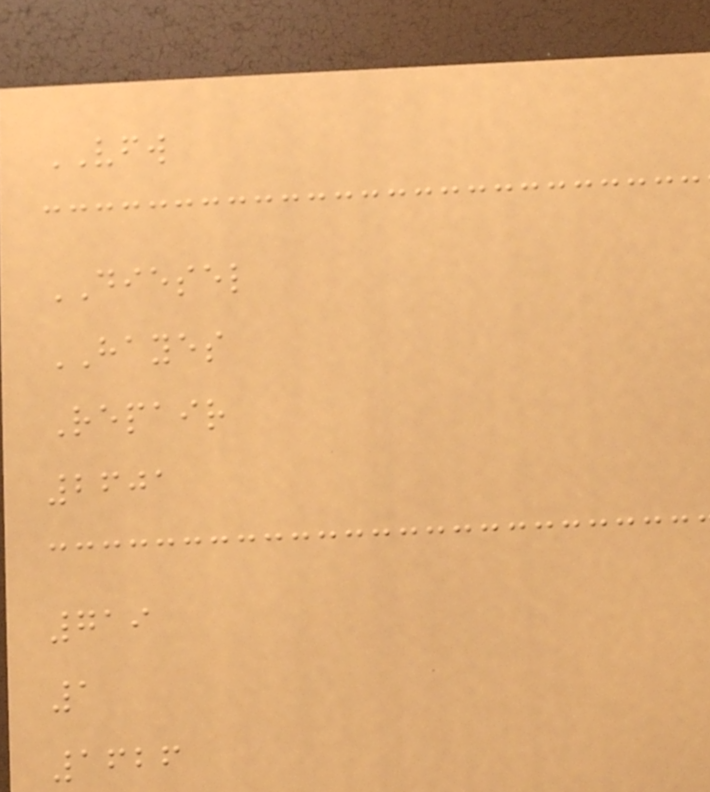VFW
DIESEL
HAYES
Repair
2601
719
1
1626
